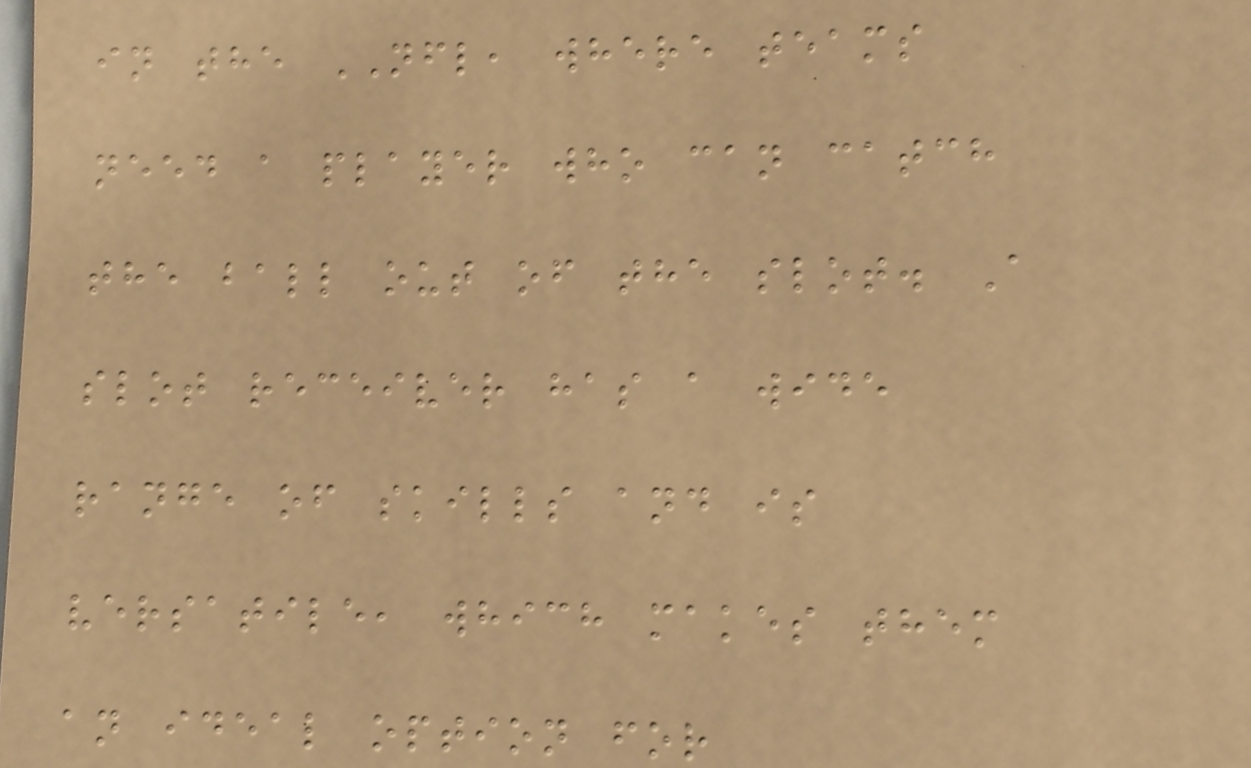in the NFL, where teams
need a player who can catch
the ball out of the slot. A
slot receiver has a wide
range of skills and is
versatile, which makes them
an ideal option for
